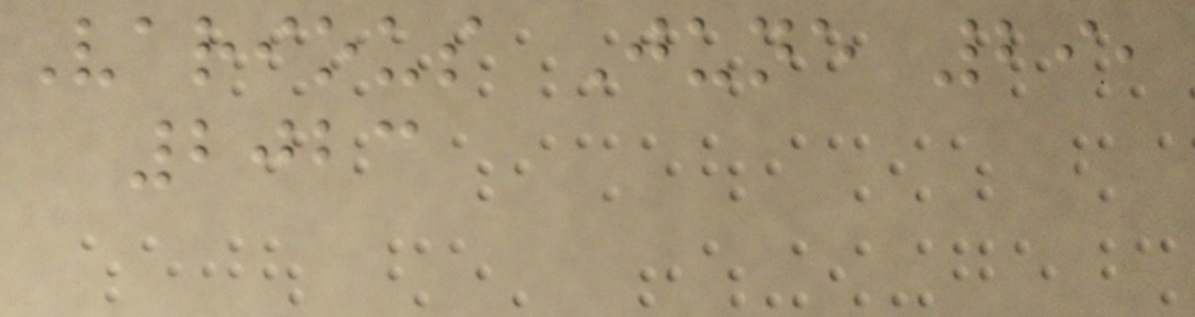Various June 29,
2023
